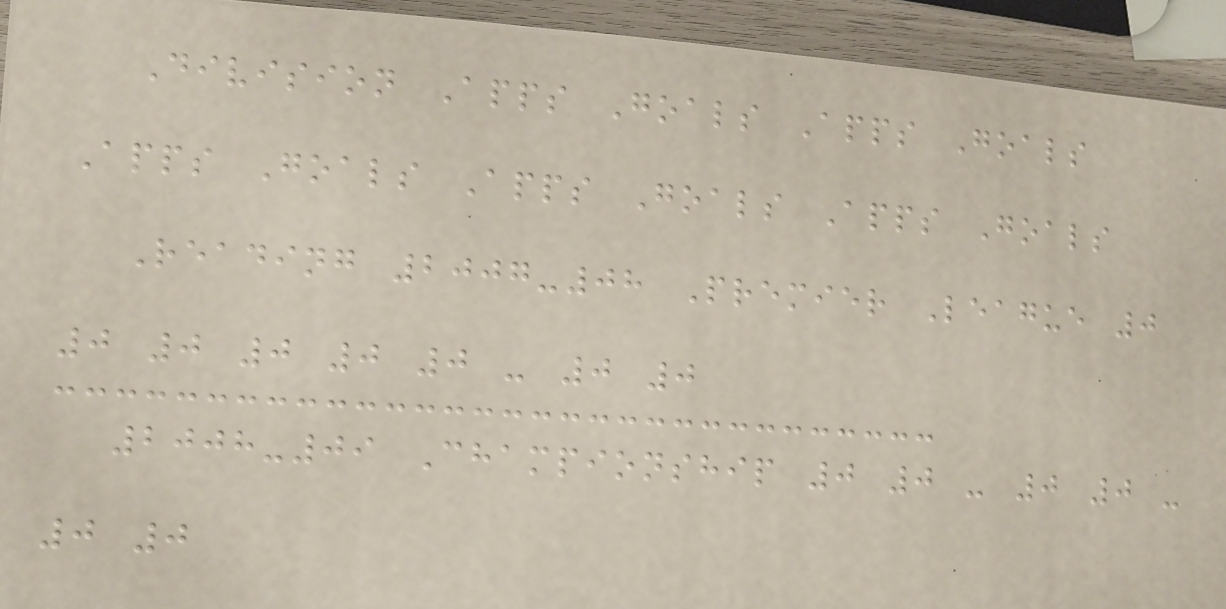Division Apps Goals Apps Goals
Apps Goals Apps Goals Apps Goals
Reading 2007-08 Premier League 0
0 0 0 0 0 - 0 0
2008-09 Championship 0 0 - 0 0 -
0 0
